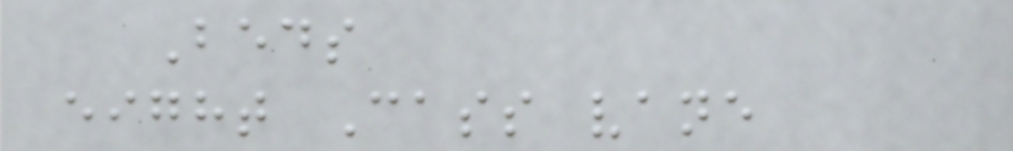Beds
eight Cass vane
